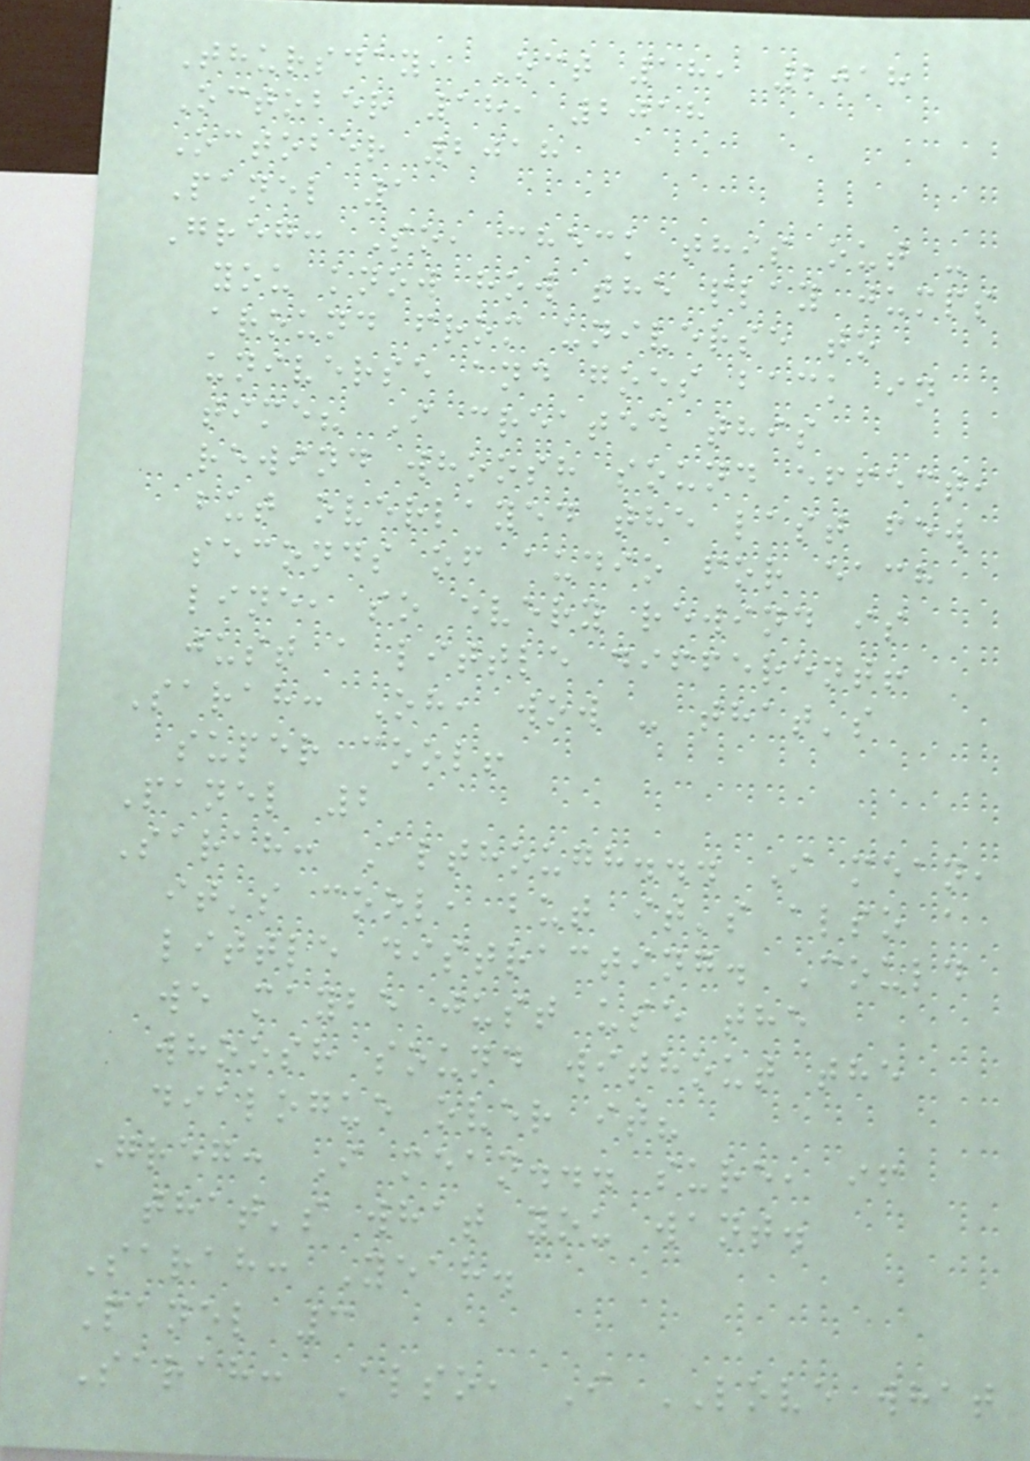Thursday, Oct 18, 2018
October 18, 2018
October 2018
Panel 1
Greg: So, check this out -
you know how the play jumps
around from universe to
universe and goes back in
time? I created this
rewind whoosh sound effect,
but overlayed the last few
seconds of audio for each
line, so every rewind is
just a little different!
Sarah: Oh, wow - that's
super cool!
Panel 2
Sarah: Although... I mean,
it's cool, but it's also a
little distracting. Could
we maybe just use the
whoosh sound without the
dialogue over it?
Greg: I mean... sure, if
that's what you want.
Sarah: Yeah.
Panel 3
Sarah: Also, I LOVE what
